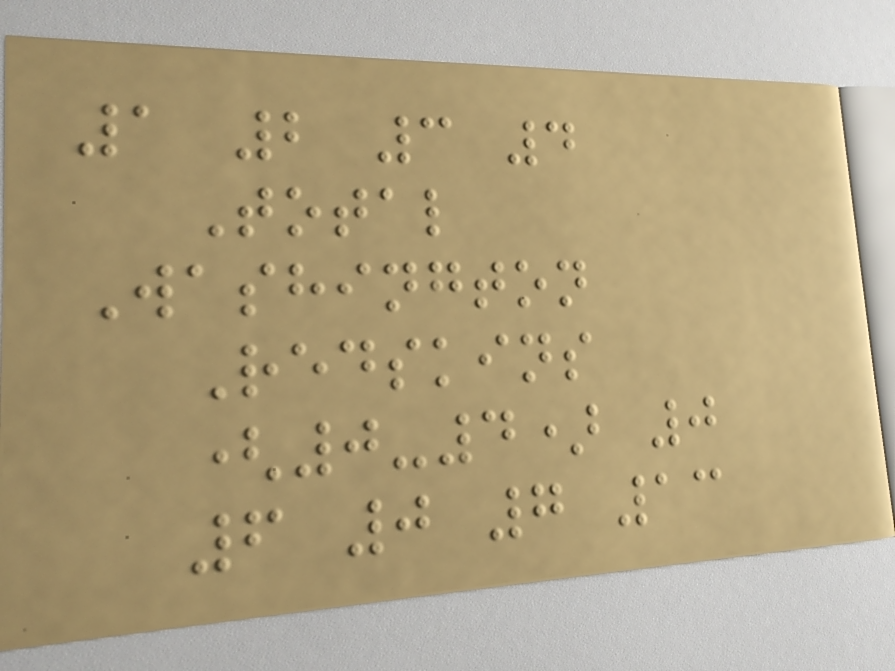1 2 3 4
Total
Washington
Redskins
(0-4) 0
6 0 7 13
